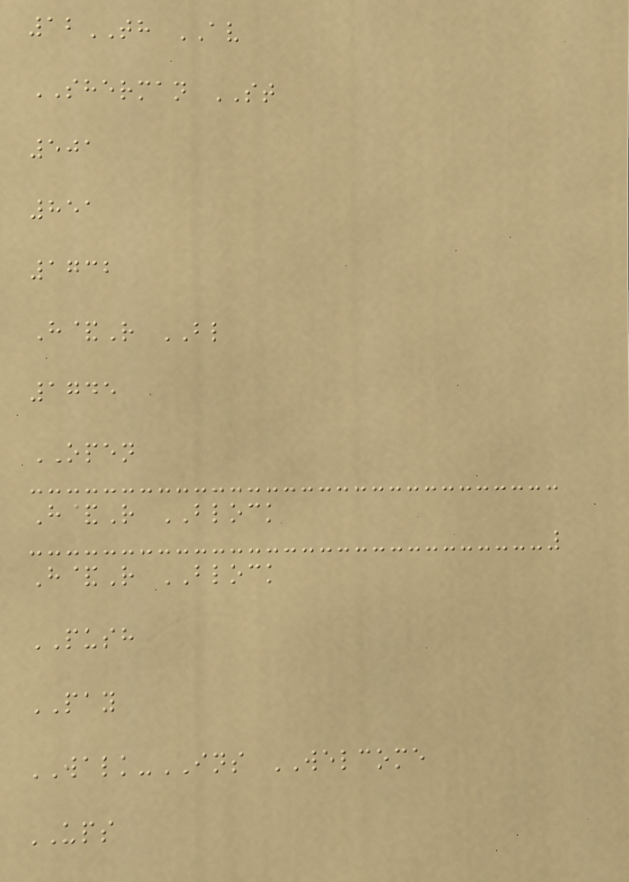12TH AV
SHERMAN ST
501
851
1732
H&R BL
1745
OPEN
H&R BLOCK
H&R BLOCK
PUSH
PAY
WALK-INS WELCOME
UPS
